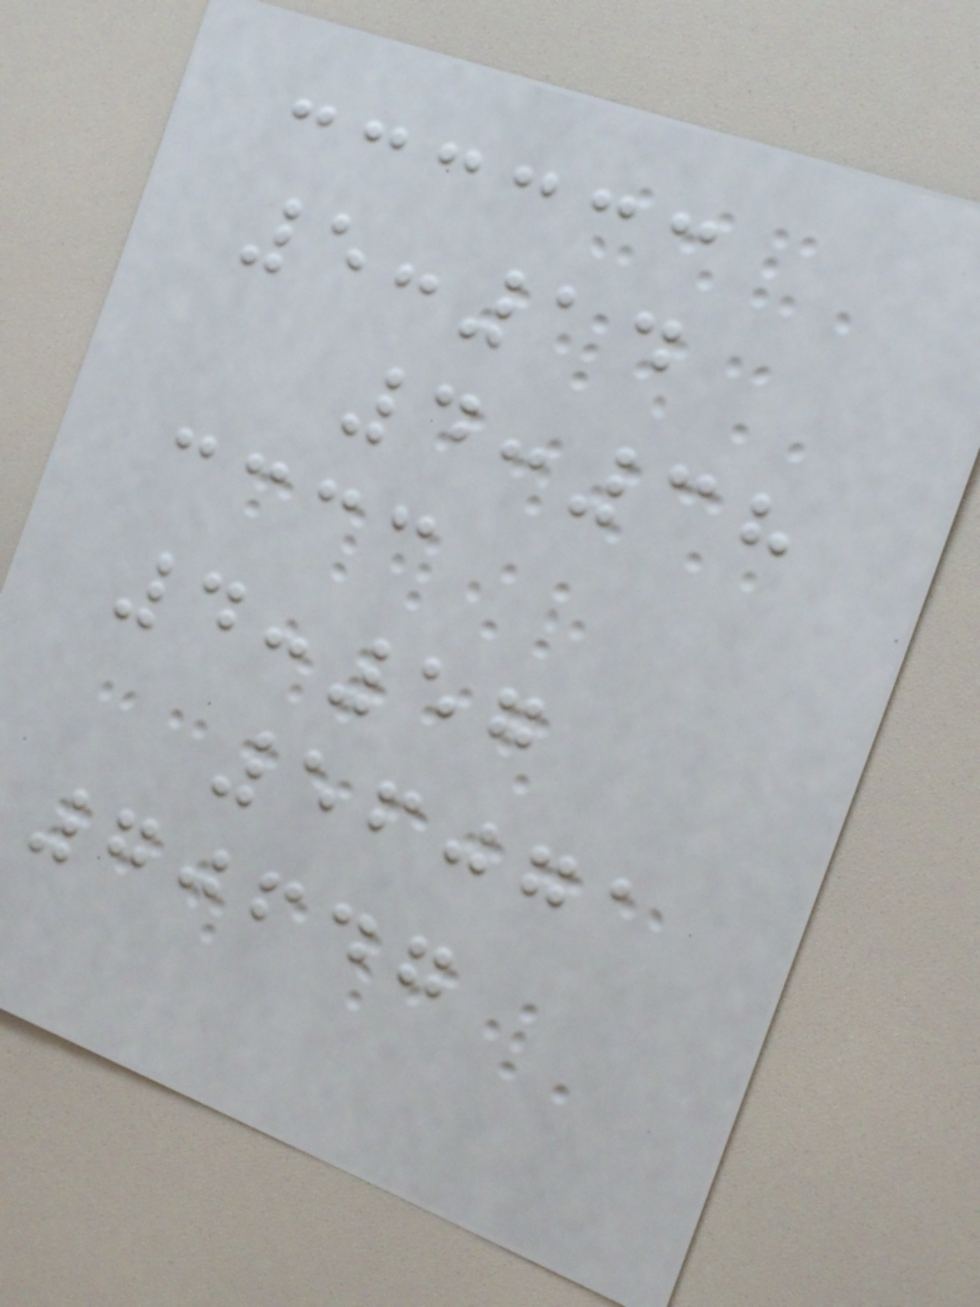5:14
4:38
4:57
56071
70647
